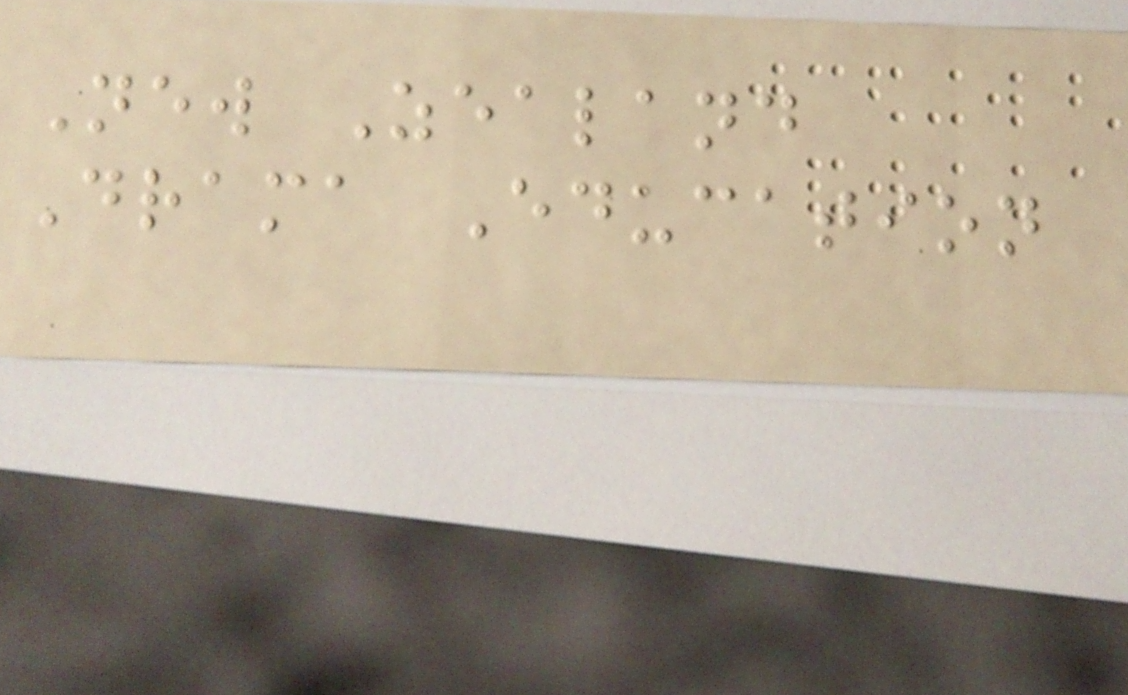New Zealand
Drama Education
